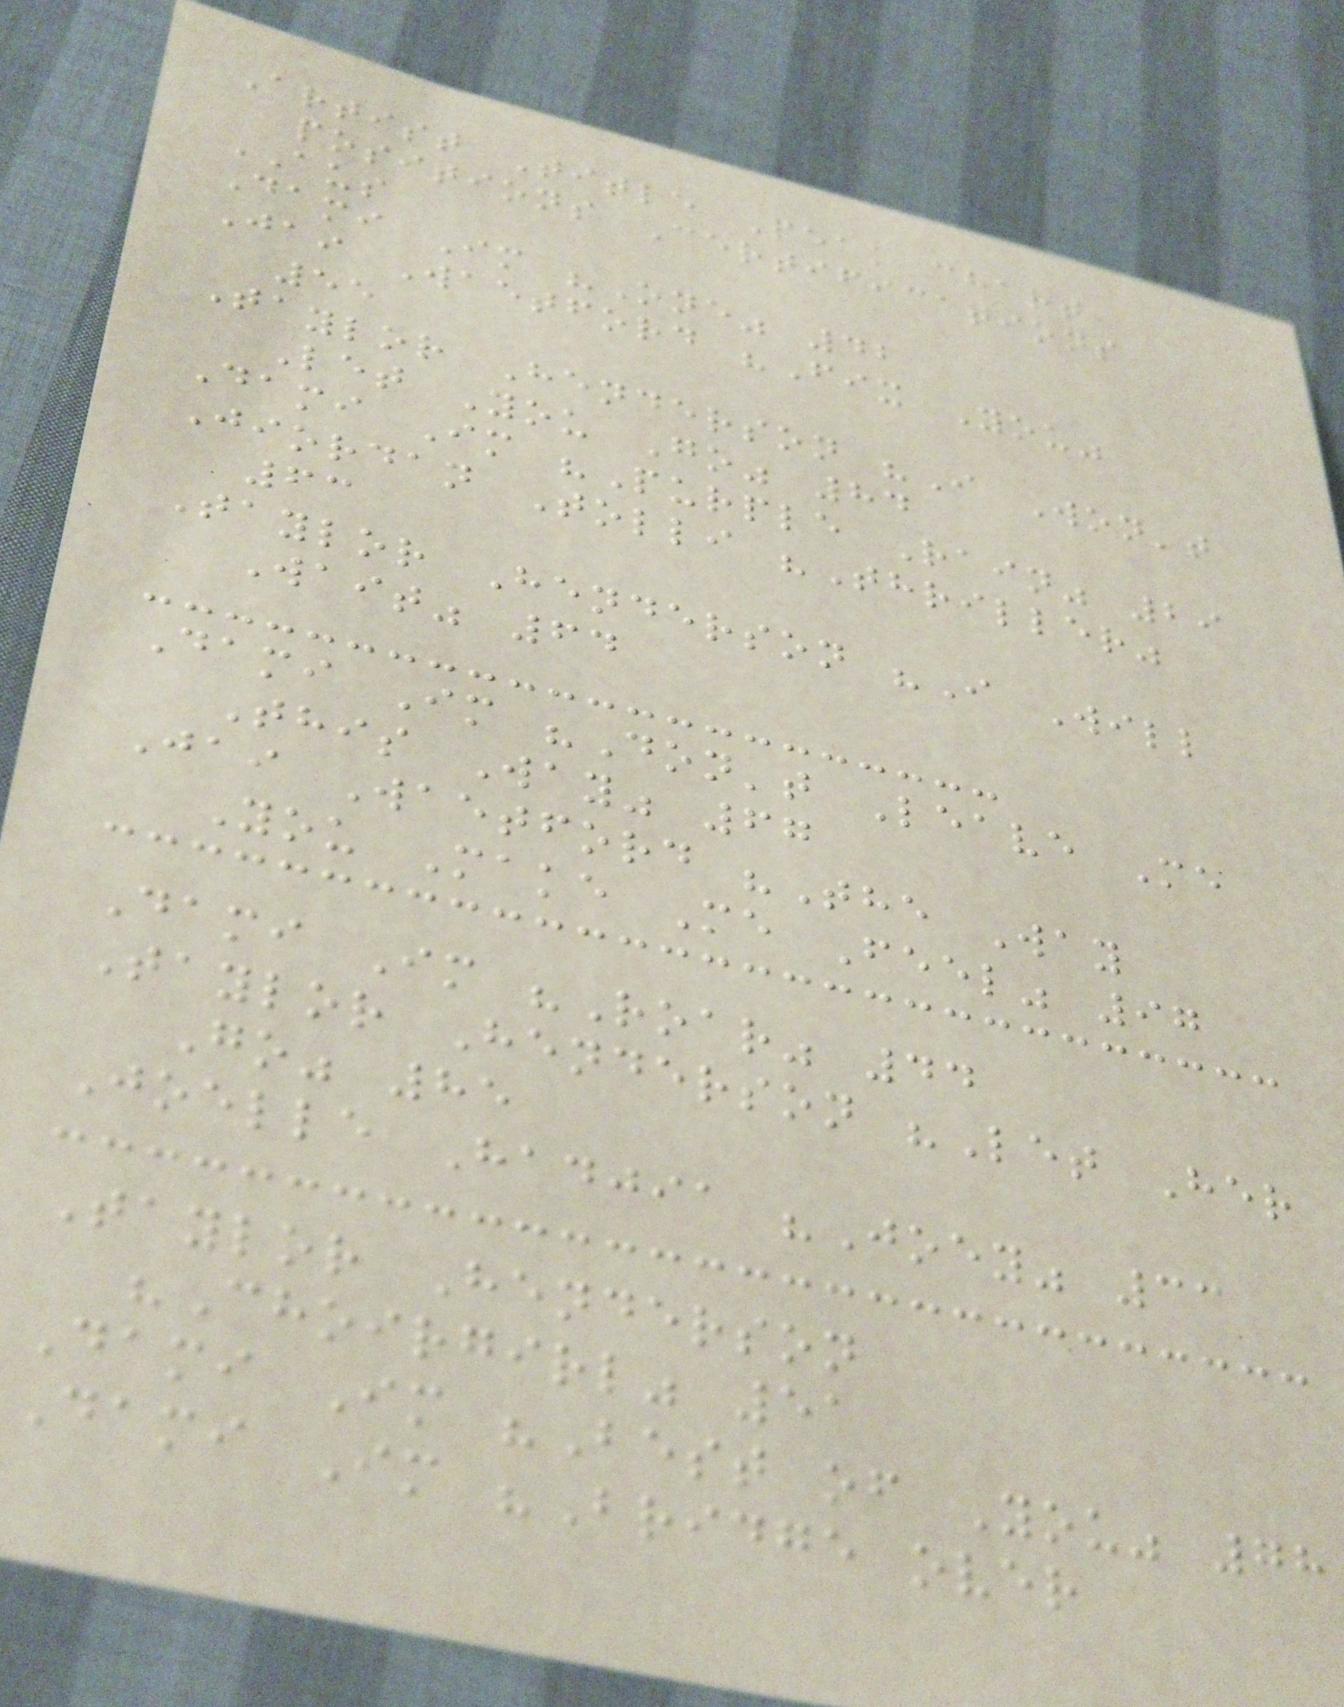Artist Title Peak chart
positions Certifications
AUS
Dami Im "One" 42
Jai Waetford "Fix You"
55
Taylor Henderson "I Won't
Let You Go" 84
Dami Im "Purple Rain" 29
Jiordan Tolli "Thriller"
63
Taylor Henderson "I Will
Wait" 64
Dami Im "Don't Leave Me
This Way" 67
Jai Waetford "The Way
You Make Me Feel" 97
Dami Im "Roar" 44
Taylor Henderson "Let Her
Go" 85
Joelle Hadjia "Joey" 33
Taylor Henderson
"Choirgirl" 51
Dami Im "Best of You" 78
Dami Im "Bridge over
